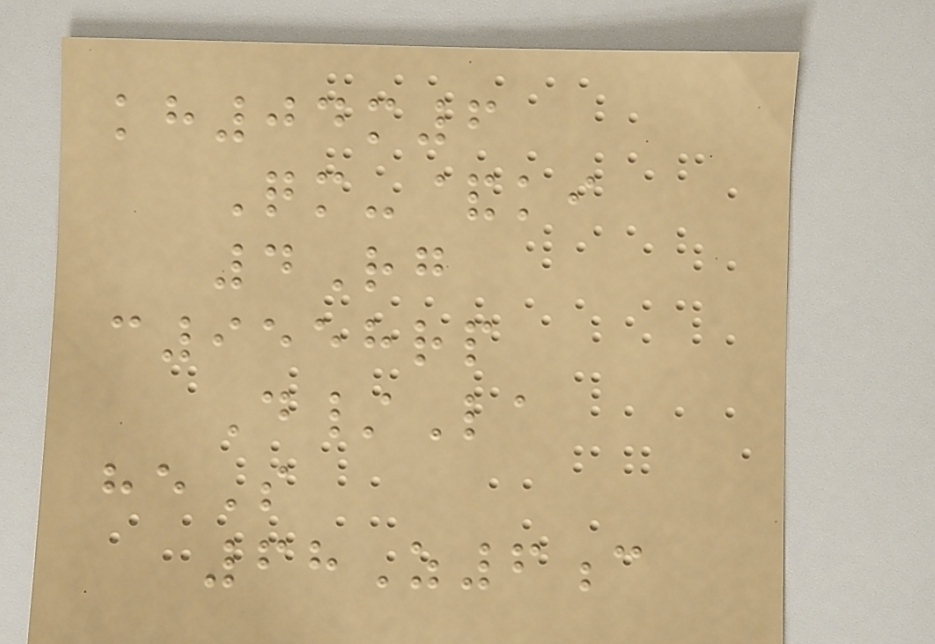kh04m6
Qm-&ki
4Rg
c9558rp
D/La
heS
68Z6c
